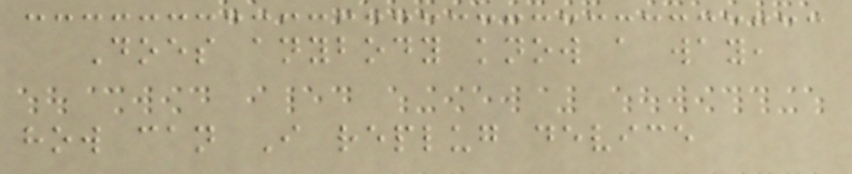Does anybody know a way,
how can I replug device
